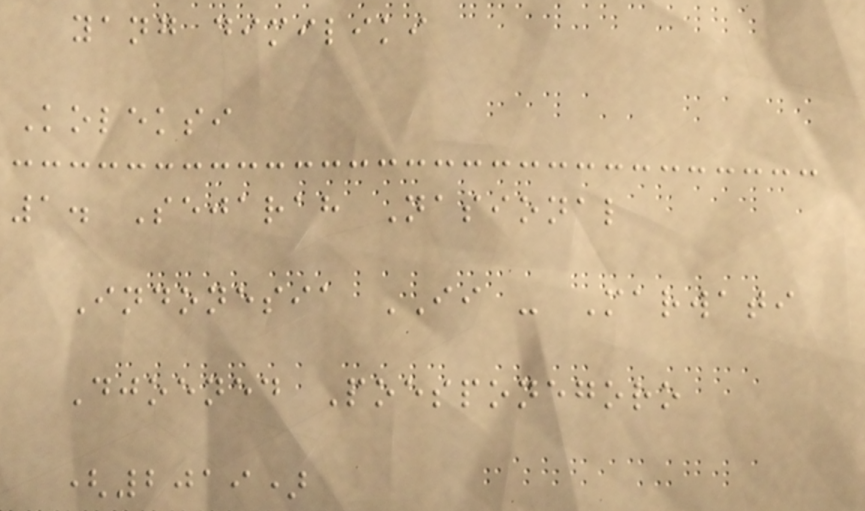yang dimiliki
Koleksi
1. Sejarah Nasional
Indonesia II - Marwati
Djoened Poesponegoro
(2019)
